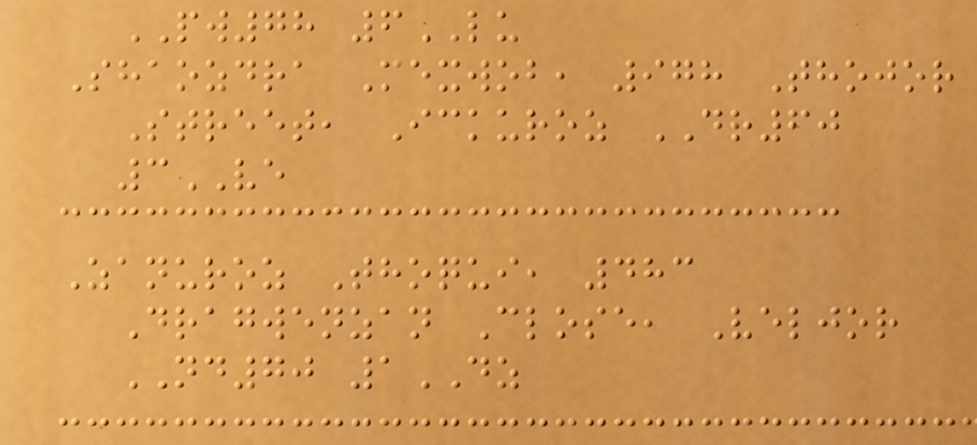PW78 6LU
Shaozdra Mexwob, 978 Thojor
Street, Ickuroz DR60
3VE
Zanuroz Thoqui, 483
Dragwenzan Close, Veljor
ND70 1DZ
